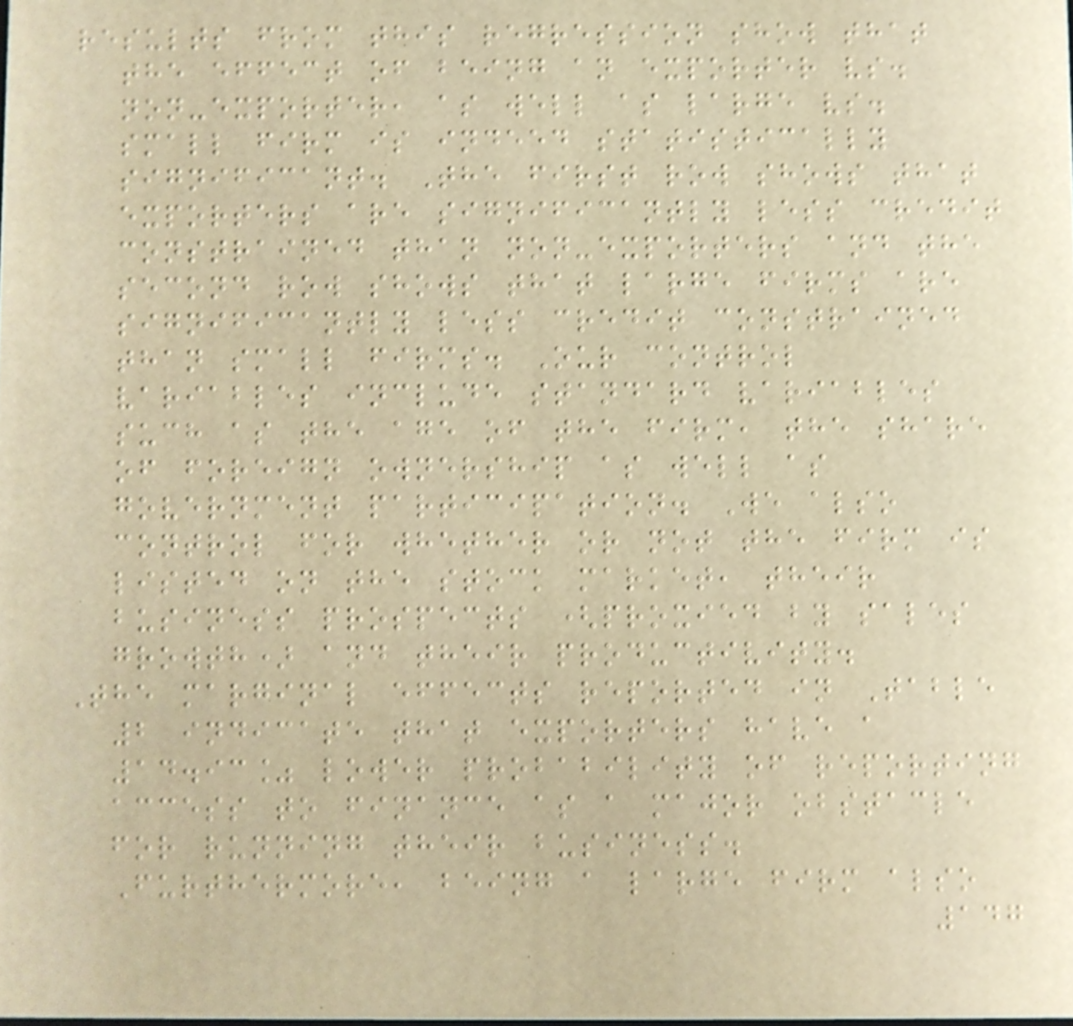results from this regression show that
the effect of being an exporter vs.
non-exporter, as well as large vs.
small firm is indeed statistically
significant. The first row shows that
exporters are significantly less credit
constrained than non-exporters and the
second row shows that large firms are
significantly less credit constrained
than small firms. Our control
variables include standard variables
such as the age of the firm, the share
of foreign ownership as well as
government participation. We also
control for whether or not the firm is
listed on the stock market, their
business prospects (proxied by sales
growth) and their productivity.
The marginal effects reported in Table
2 indicate that exporters have a
14.93% lower probability of reporting
access to finance as a major obstacle
for running their business.
Furthermore, being a large firm also
147
